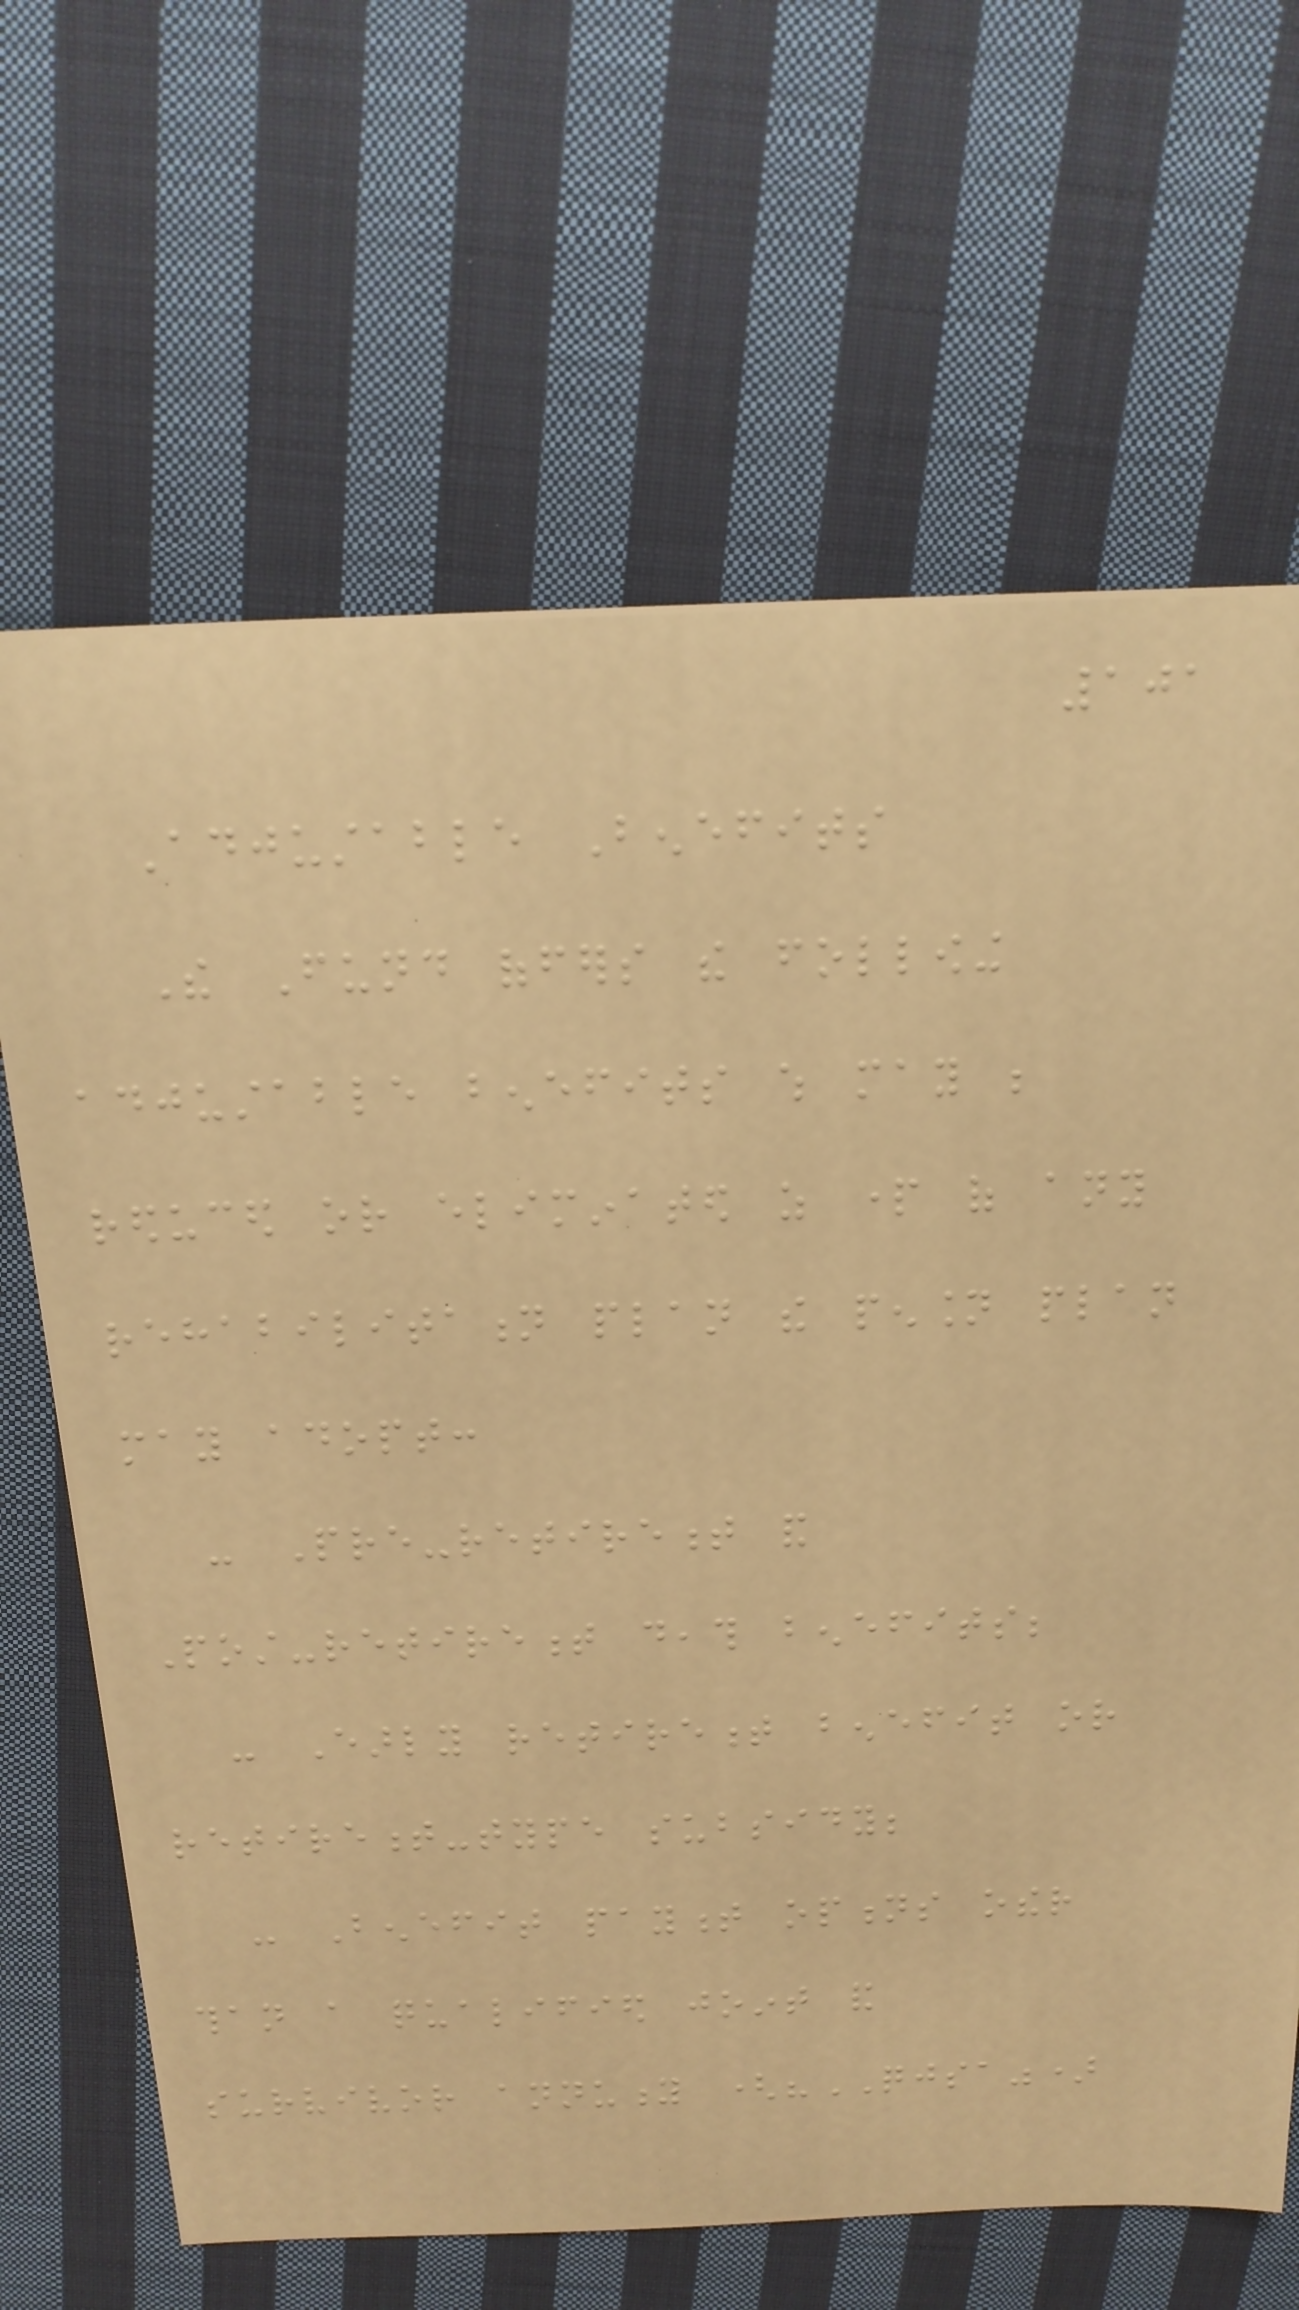101
Adjustable Benefits
The Fund offers the following
adjustable benefits which may be
reduced or eliminated as part of any
rehabilitation plan the pension plan
may adopt:
- Pre-retirement and
Post-retirement death benefits;
- Early retirement benefit or
retirement-type subsidy;
- Benefit payment options other
than a qualified joint and
survivor annuity ("QJSA")
